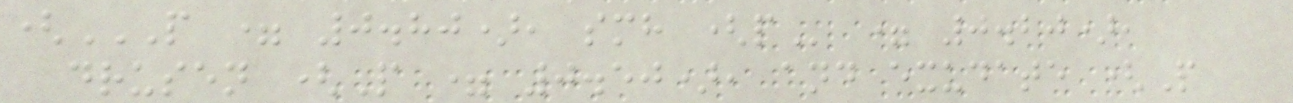(P = 0.80), SMH (P = 0.20),
drusen (P = 0.50), and exudate (P
